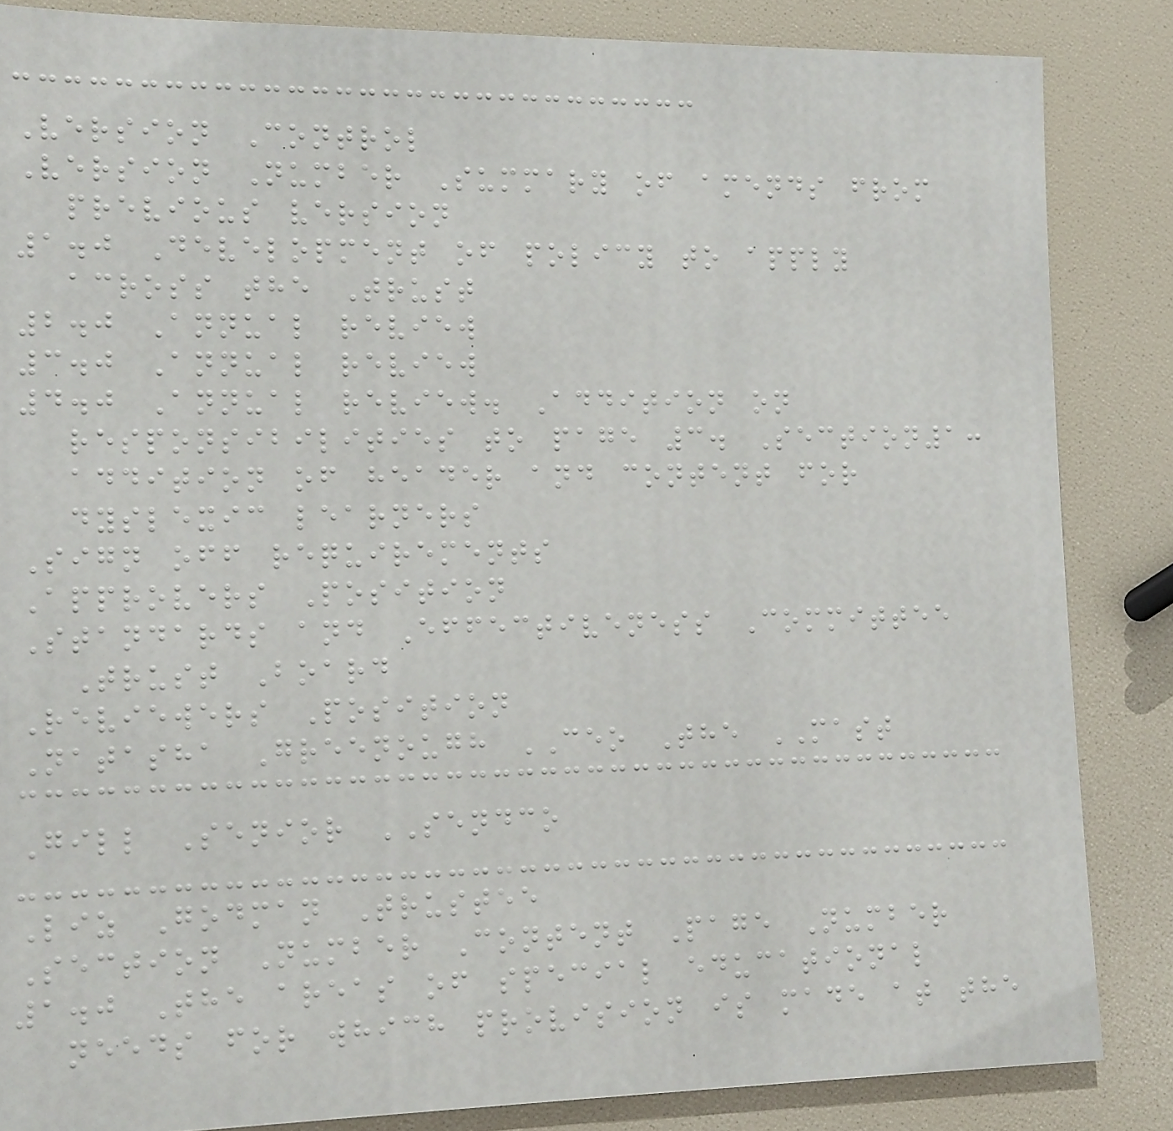Version Control
Version Number Summary of amends from
previous version
1.0 Development of policy to apply
across the Trust
2.0 Annual review
3.0 Annual review
4.0 Annual review. Addition on
responsibilities to page 3. Section1:
addition of header and content for
dyslexic learners
Sign off requirements
Approvers Position
Standards and Effectiveness Committee
Trust Board
Reviewers Position
Natasha Greenough CEO The MAST
Gill Senior SENDCO
Liz Godman Trustee
Section Number Content Page Number
1.0 The areas of special educational
needs for which provision is made at the
